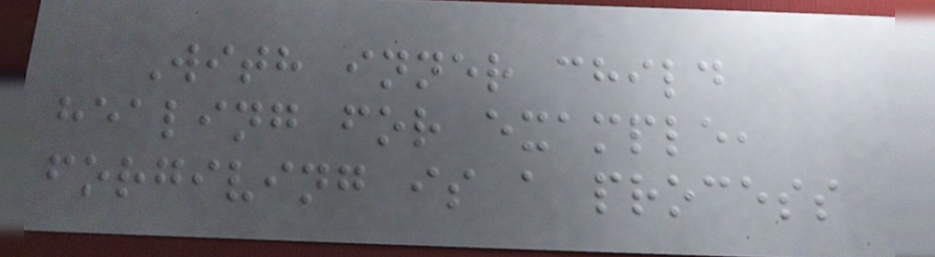With inner child
healing for example,
forgiving is a process
